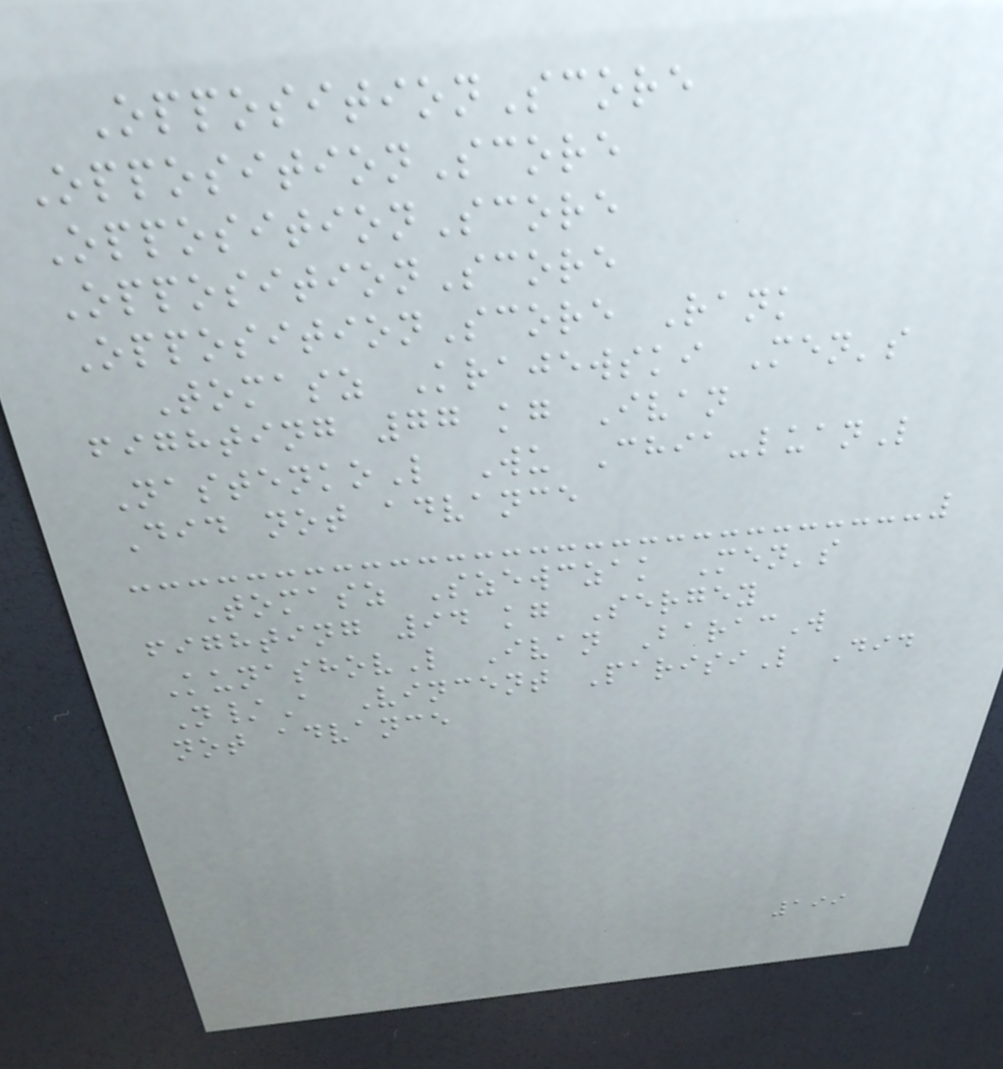OppositionScore
OppositionScore
OppositionScore
OppositionScore
OppositionScore Rank
Tomasz Krajewski Men's
fighting 77 kg Ivan
NastenkoL Wu Chia-luanL
Did not advance
Tomasz Szewczak Men's
fighting 94 kg Sergey
KunashovL Ivan BaracW
N/A Vincent ParisiL Did
not advance
199
